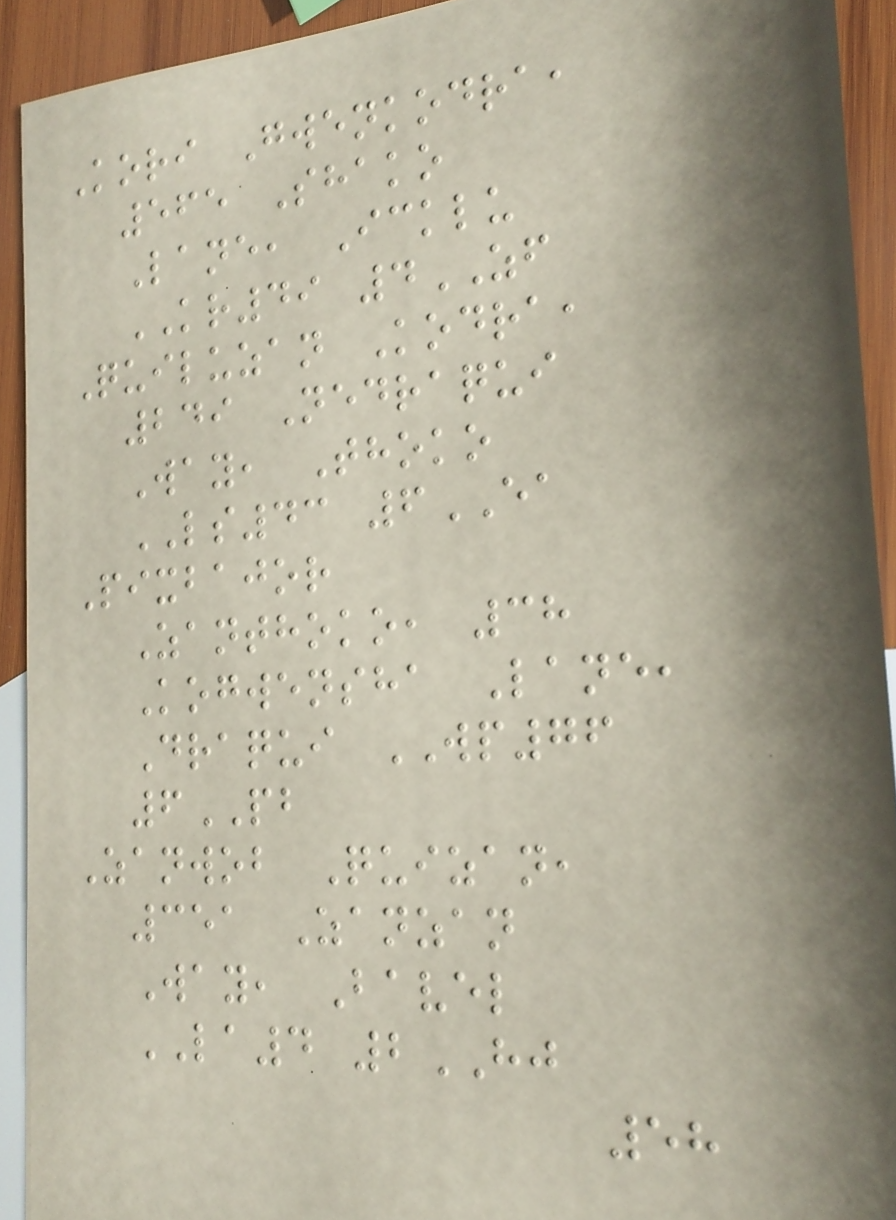Kori Gwenkodra,
565 Shako
Lane, Icklu
KR49 4ZF
Quiluzan Kodra,
249 Nedraqui
Way, Thoko
LS43 6EA
Pixbajor
Zanthoko, 38
Kogwensha Lane,
Draqui WP76
6PB
Zanwob Quizan,
351 Zanzan
Way, Bavel
LA4 2HJ
58
